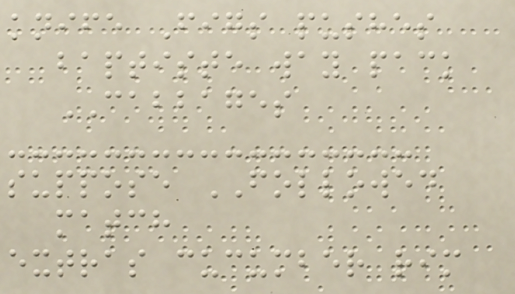knife Figs pushes
baptiste way pack
CABBAGES
suppose FOLLOWED
match
extras cucumber rim
